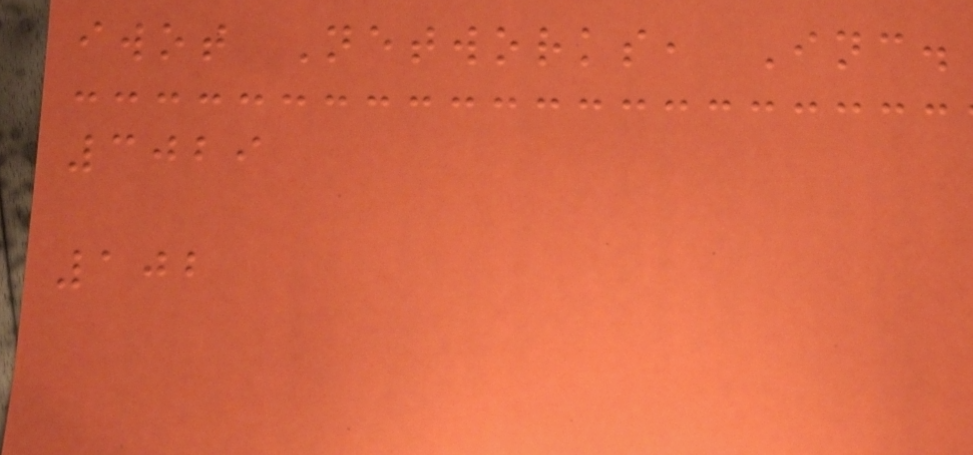iwot Networks, Inc.
3029
102
